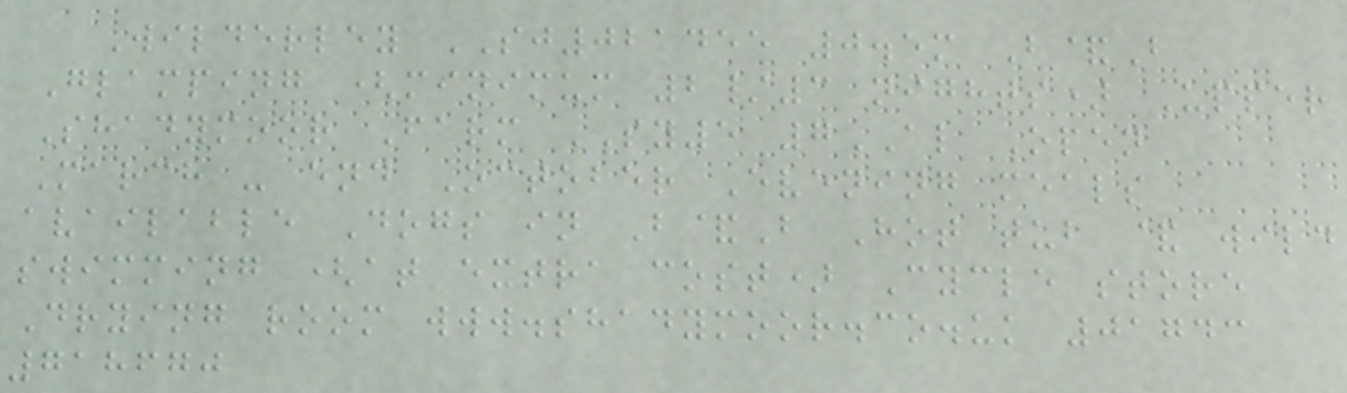Wilderley SJ021455 0.5m B&B
Glamping (minimum 2/3 nights) Upper
Shadymoor Farm SY5 7AL Open
March - end October Evening meals
available Dogs in B&B Hot tub & wild
swimming (at extra cost) Cycle store
Drying room www.shadymoor.co.uk 01743
718670
